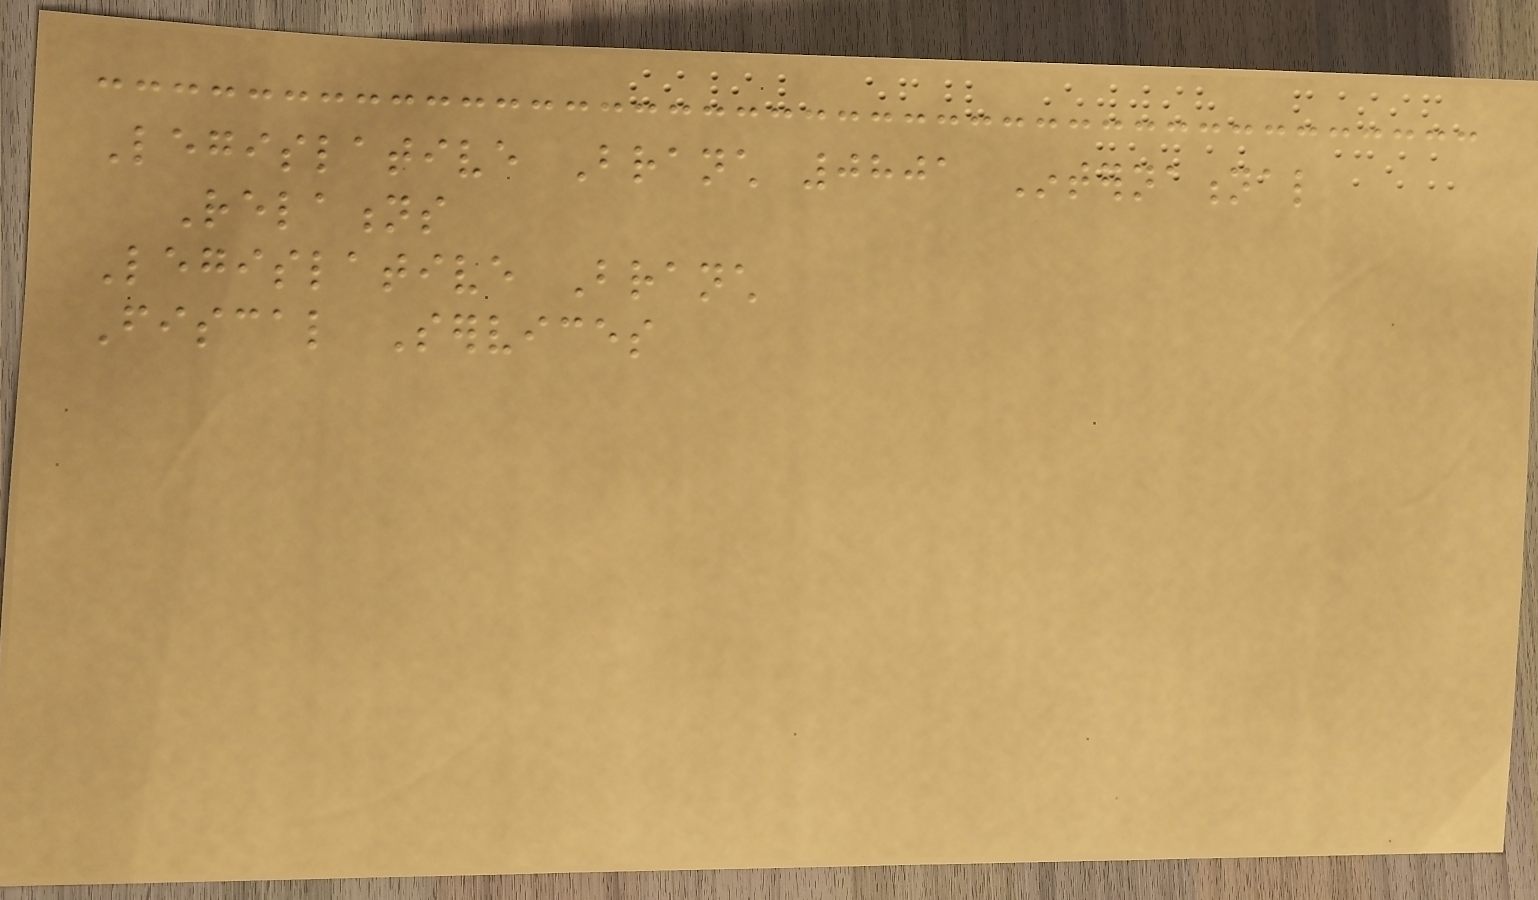Legislative Branch 0801 International
Relations
Legislative Branch
Fiscal Services
